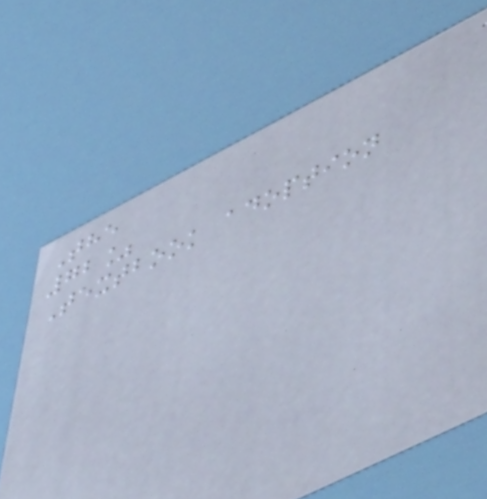The
72%
Textbook adoption
